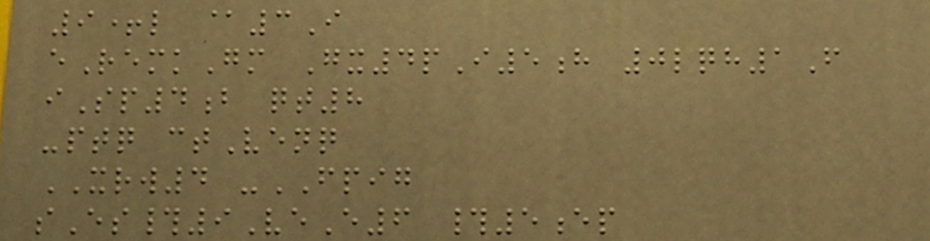9+l @3I
eRemkGm Gx4pI5h 0lqh1F
iSp4b qt8
-ptq ctVenq
XRW4 -FPIG
sEs#9VeE6 #5ep
